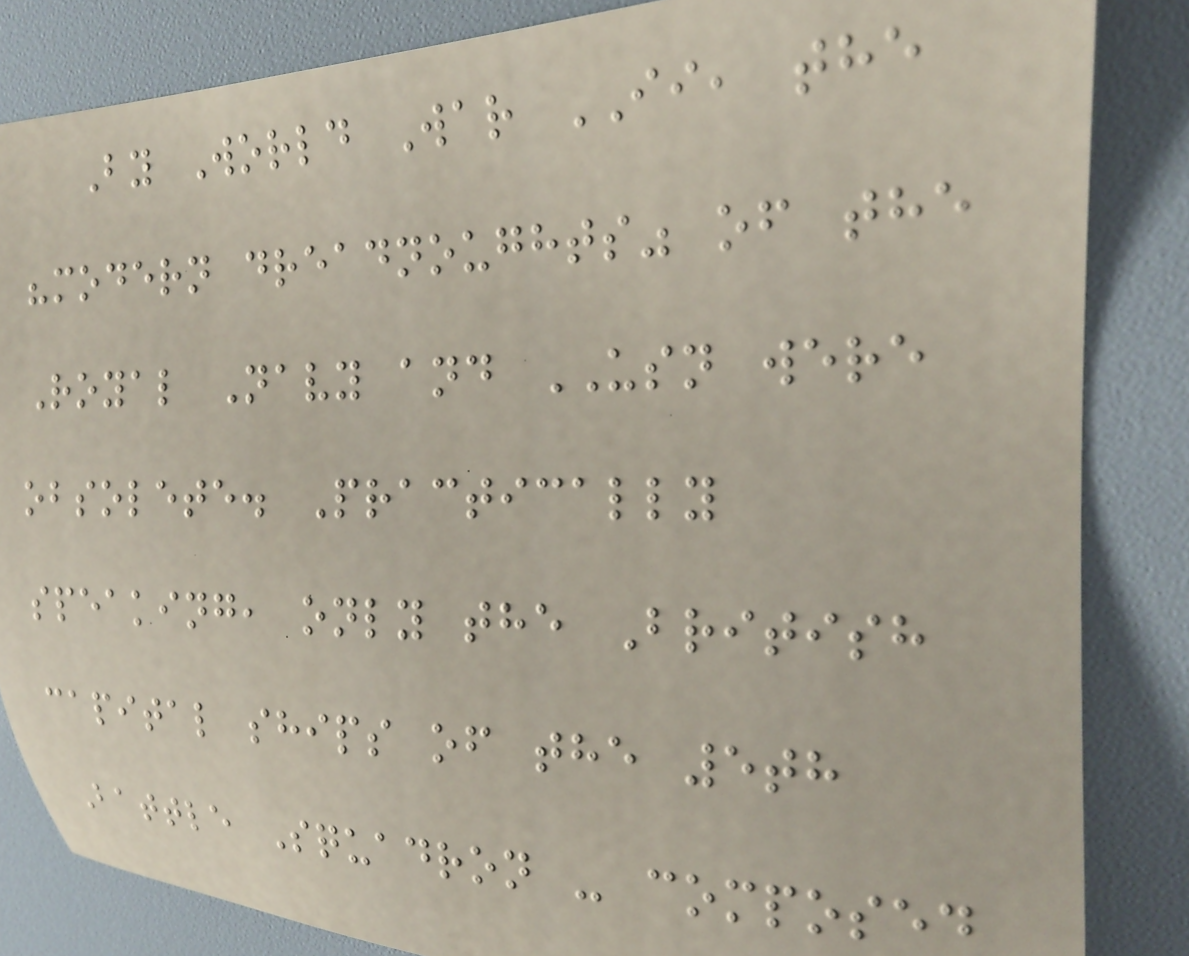By World War II, the
"modern dreadnoughts" of the
Royal Navy and USN were
obsolete. Practically
speaking, only the British
capital ships of the 5th
Battle Squadron - composed
